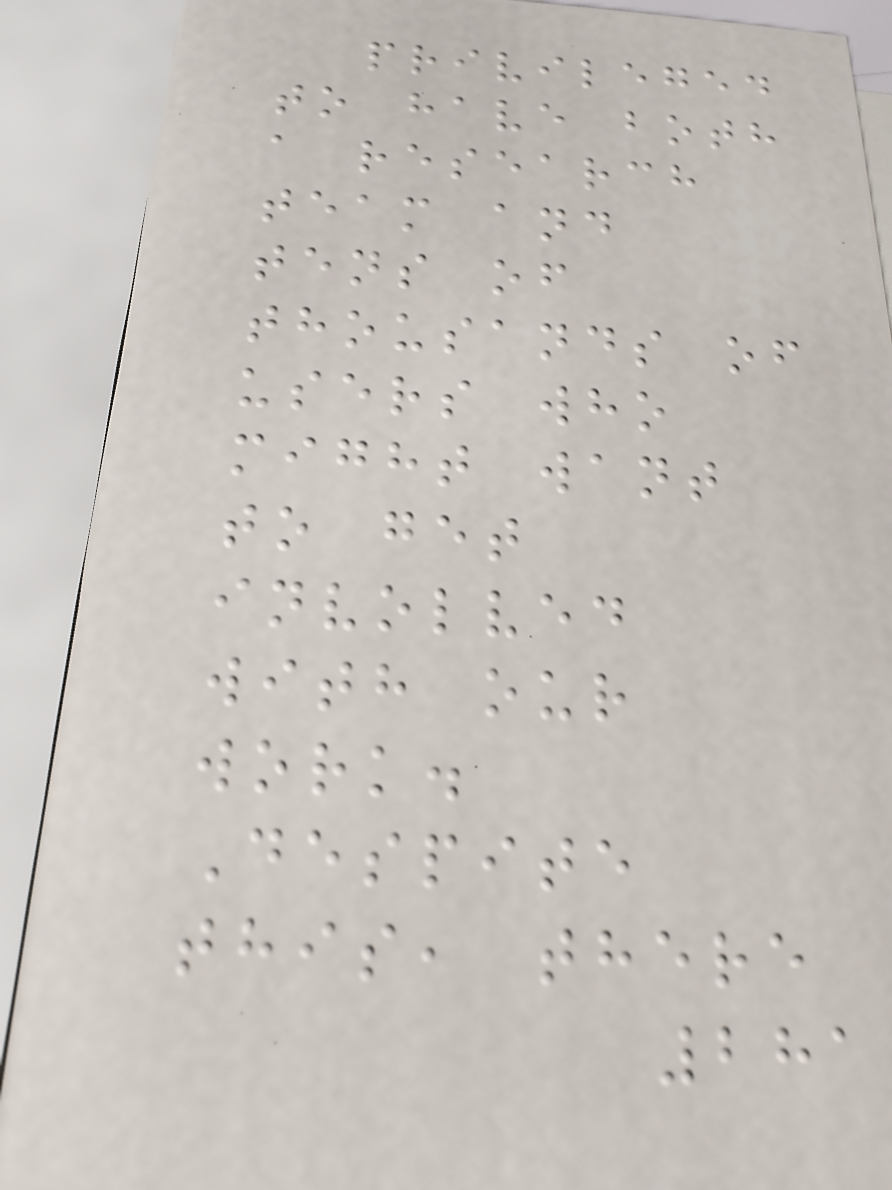privileged
to have both
a research
team and
tens of
thousands of
users who
might want
to get
involved
with our
work.
Despite
this, there
281
